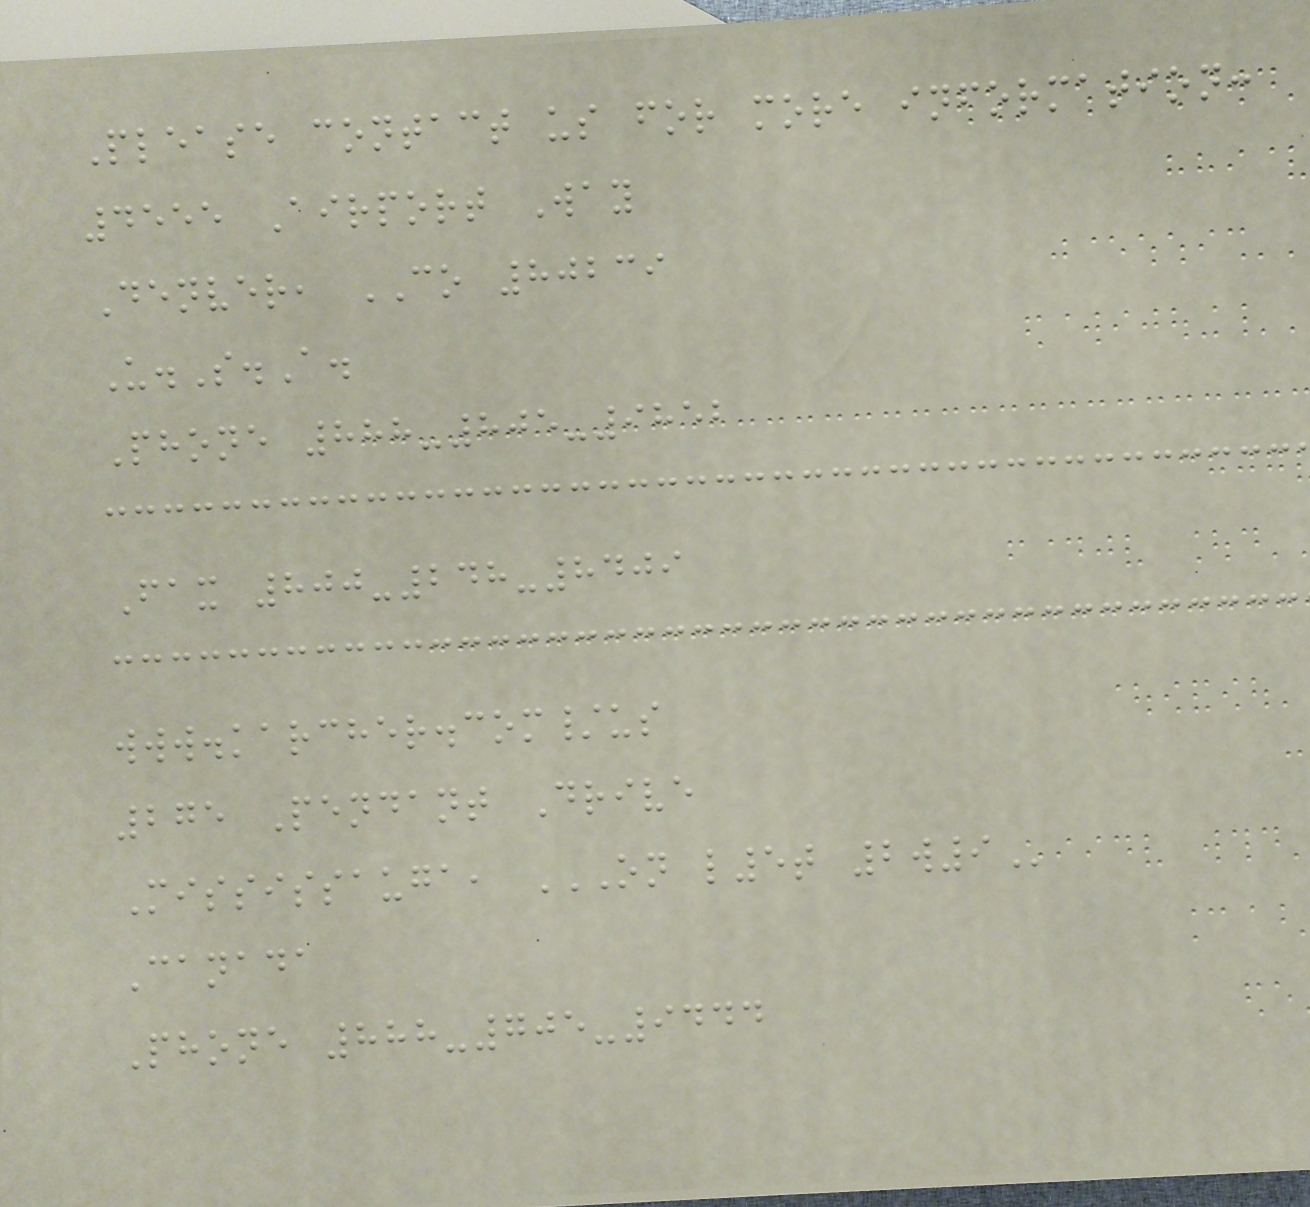Please contact us for more information:
4555 Airport Way
Denver, CO 80239
U.S.A.
Phone 888-805-9852
Fax 800-248-8409
www.karcher.com/us
275 Pendant Drive
Mississauga, ON L5T 2W9
Canada
Phone 888-705-9444
